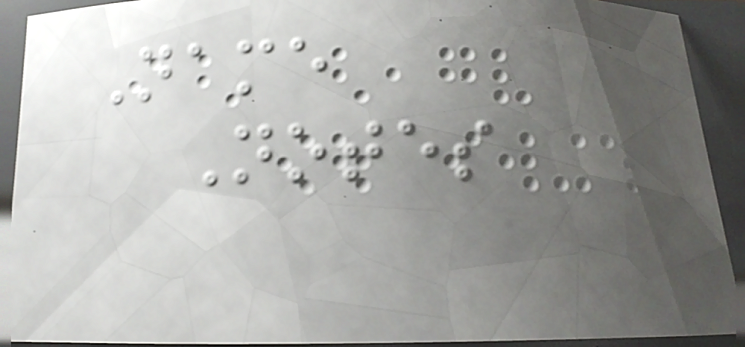Name
Notes
